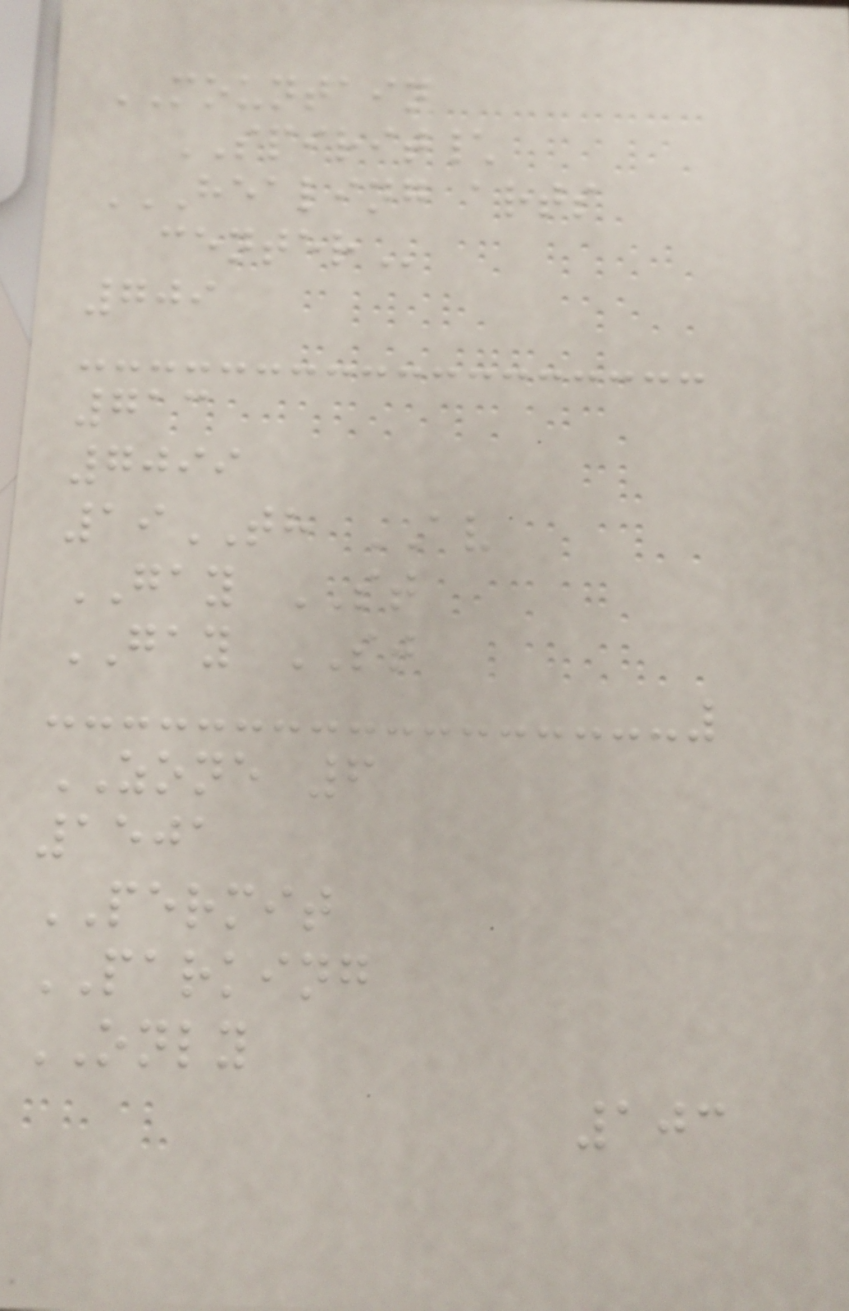MOUNTAIN
SPIRIT\
HEALING ARTS
CENTER
709
713
7099
19TH AV
GAY ST
GAY ST
ZONE 6
1501
PERMIT
PARKING
ONLY
103
